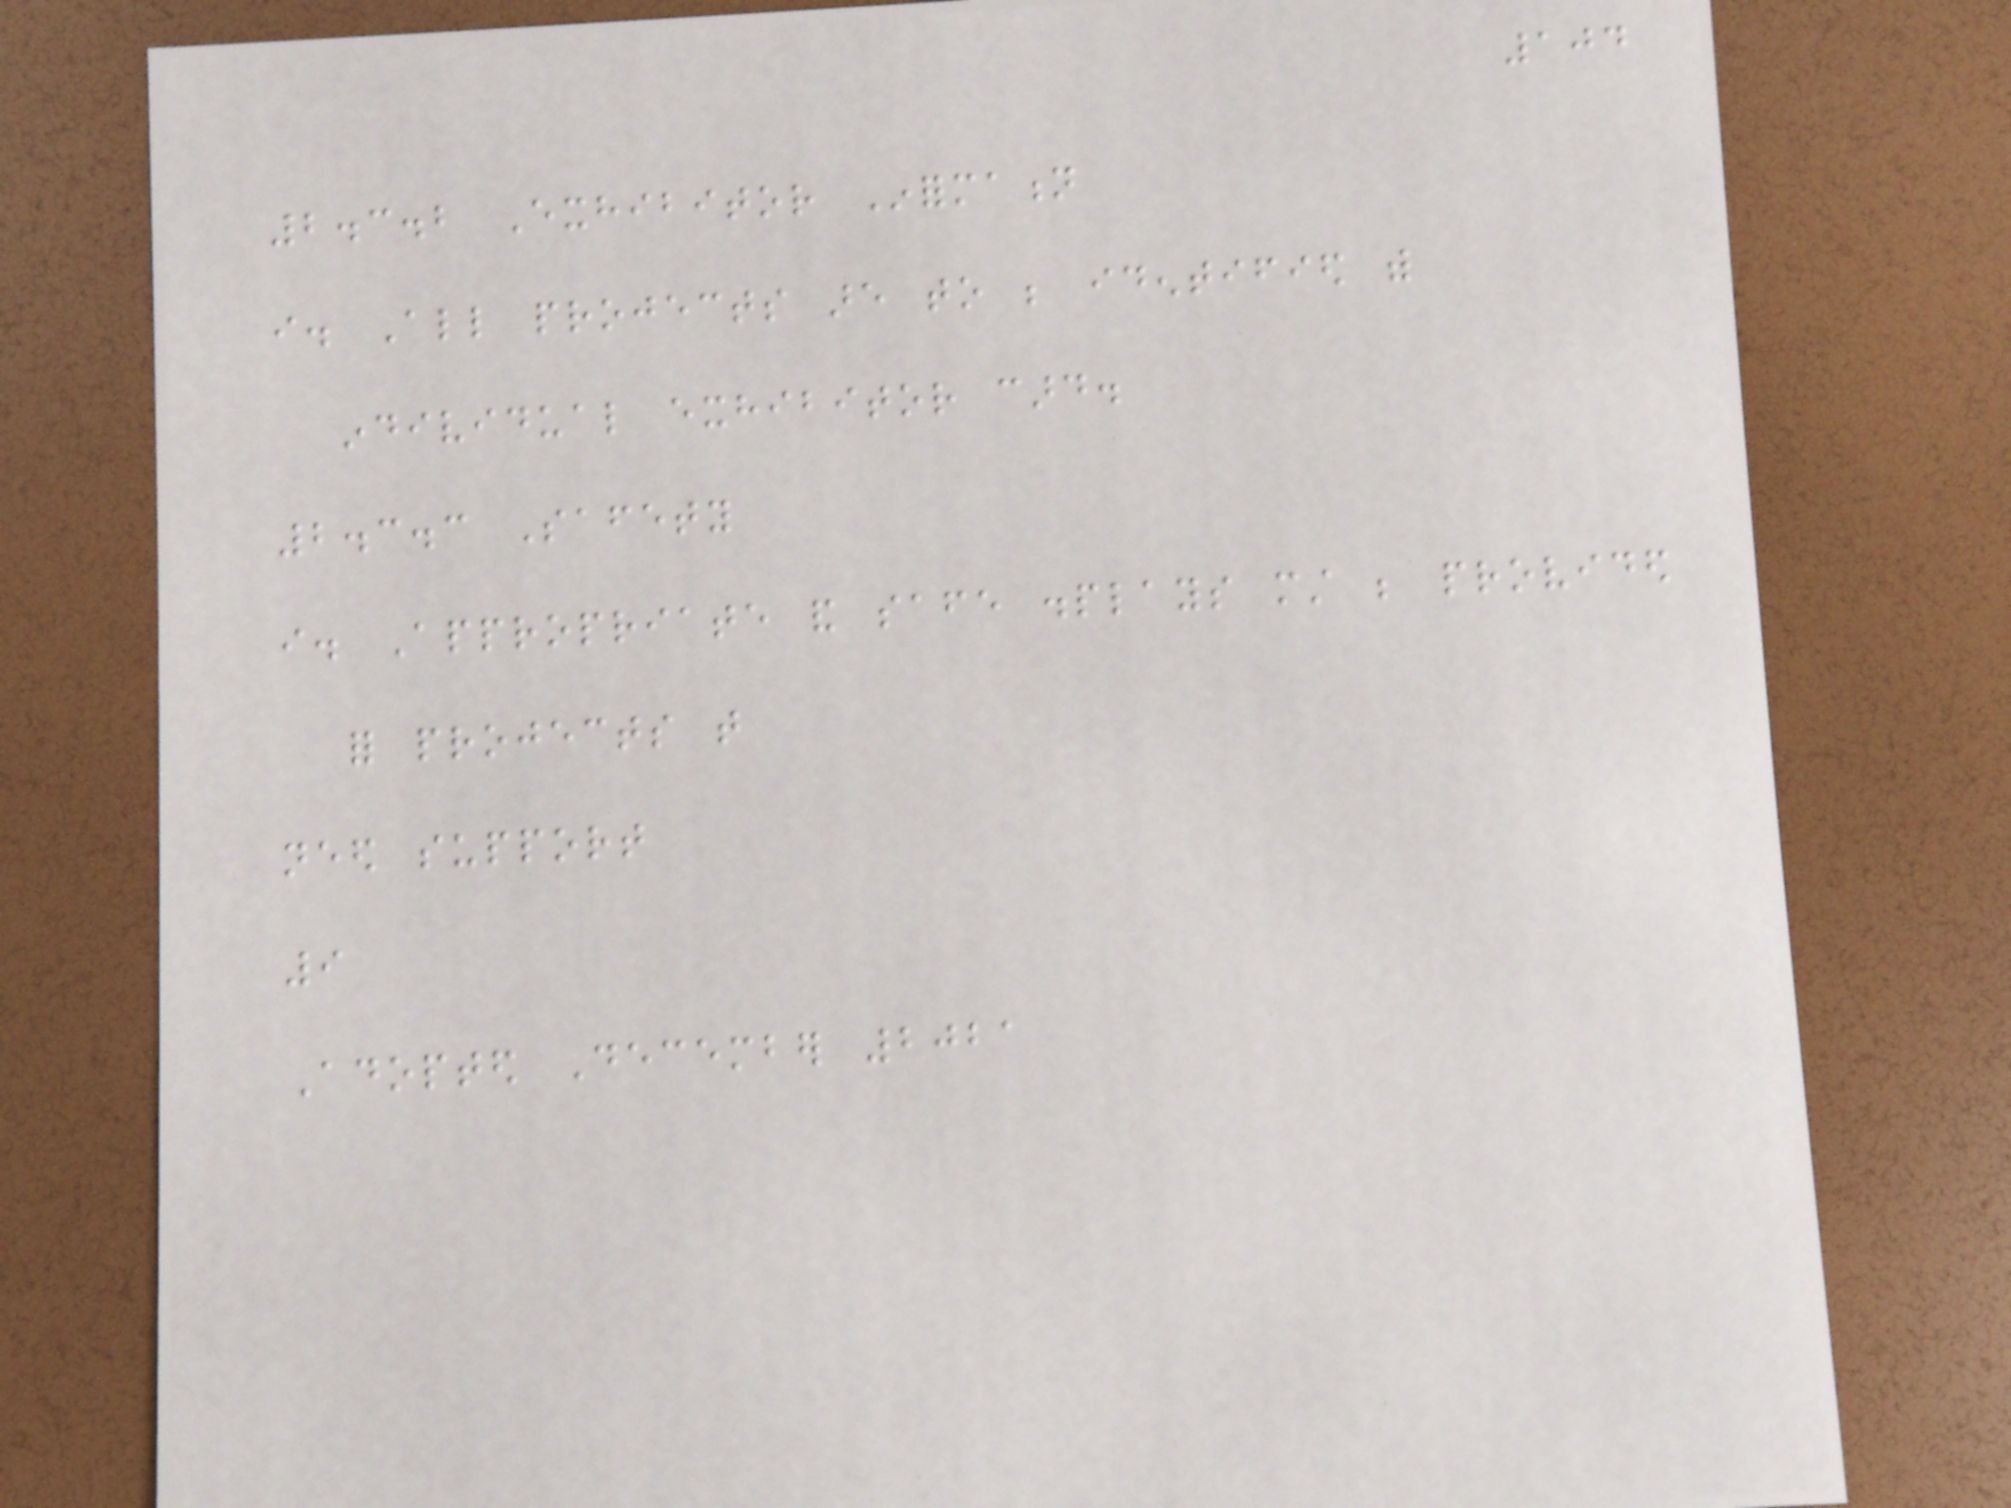104
2.3.2 Exhibitor Information
i. All projects are to be identified with
individual exhibitor card.
2.3.3 Safety
i. Appropriate and safe displays must be provided
for projects that
need support
9
Adopted December 2021
